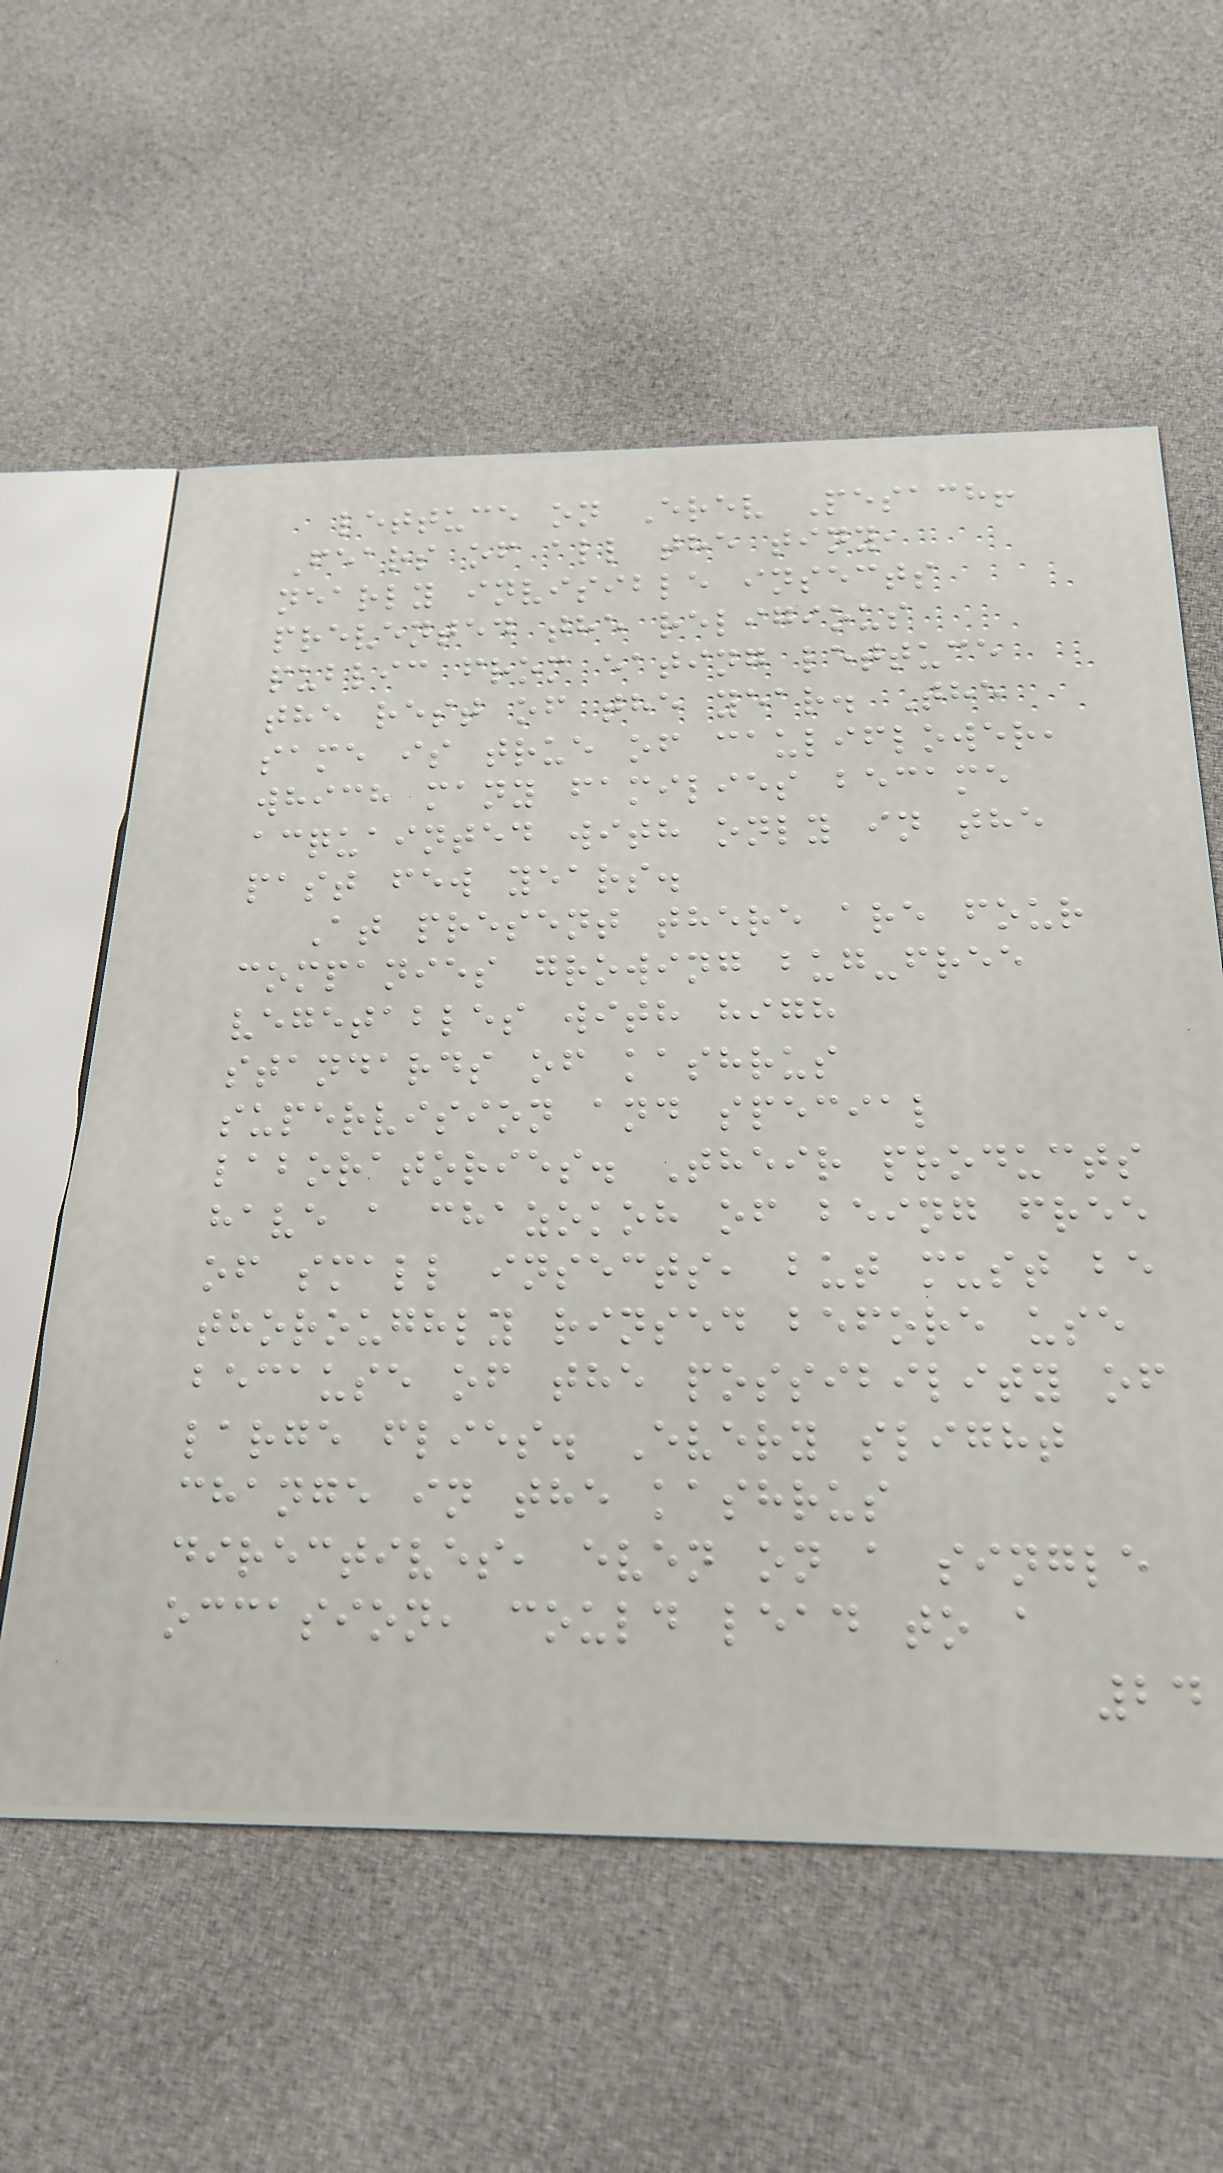lettuce on Erev Pesach!
Fears of all the tiny,
nearly invisible insects
prevented the religious
public from eating lettuce
the rest of the year. The
same is true of cauliflower,
which many families became
acquainted with only in the
past few years.
At present there are four
companies growing bug-free
vegetables with high
standards of kashrus
supervision and special
laboratories. Their products
have a chazokoh of being free
of small insects, but must be
thoroughly rinsed before use
because of the possibility of
large flies. Every slight
change in the kashrus
directives, even on a single
occasion, could lead to a
24
